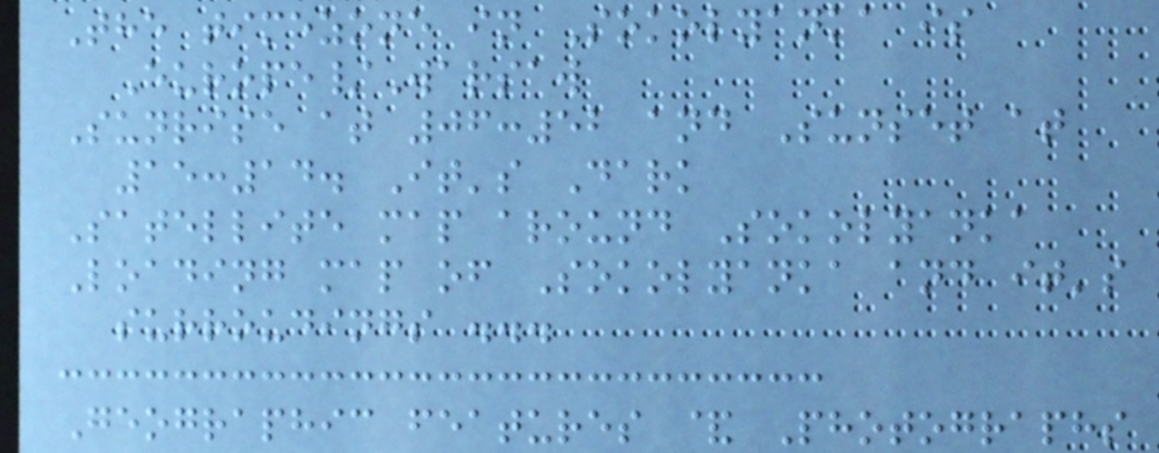The timezone in Sokolyanka is
Europe/Warsaw
Sunrise at 06:52 and Sunset at
15:14. It's Dark
Satellite map around Sokolyanka
Loading map of Sokolyanka and it's
surroudings ...
Geographic features & Photographs
